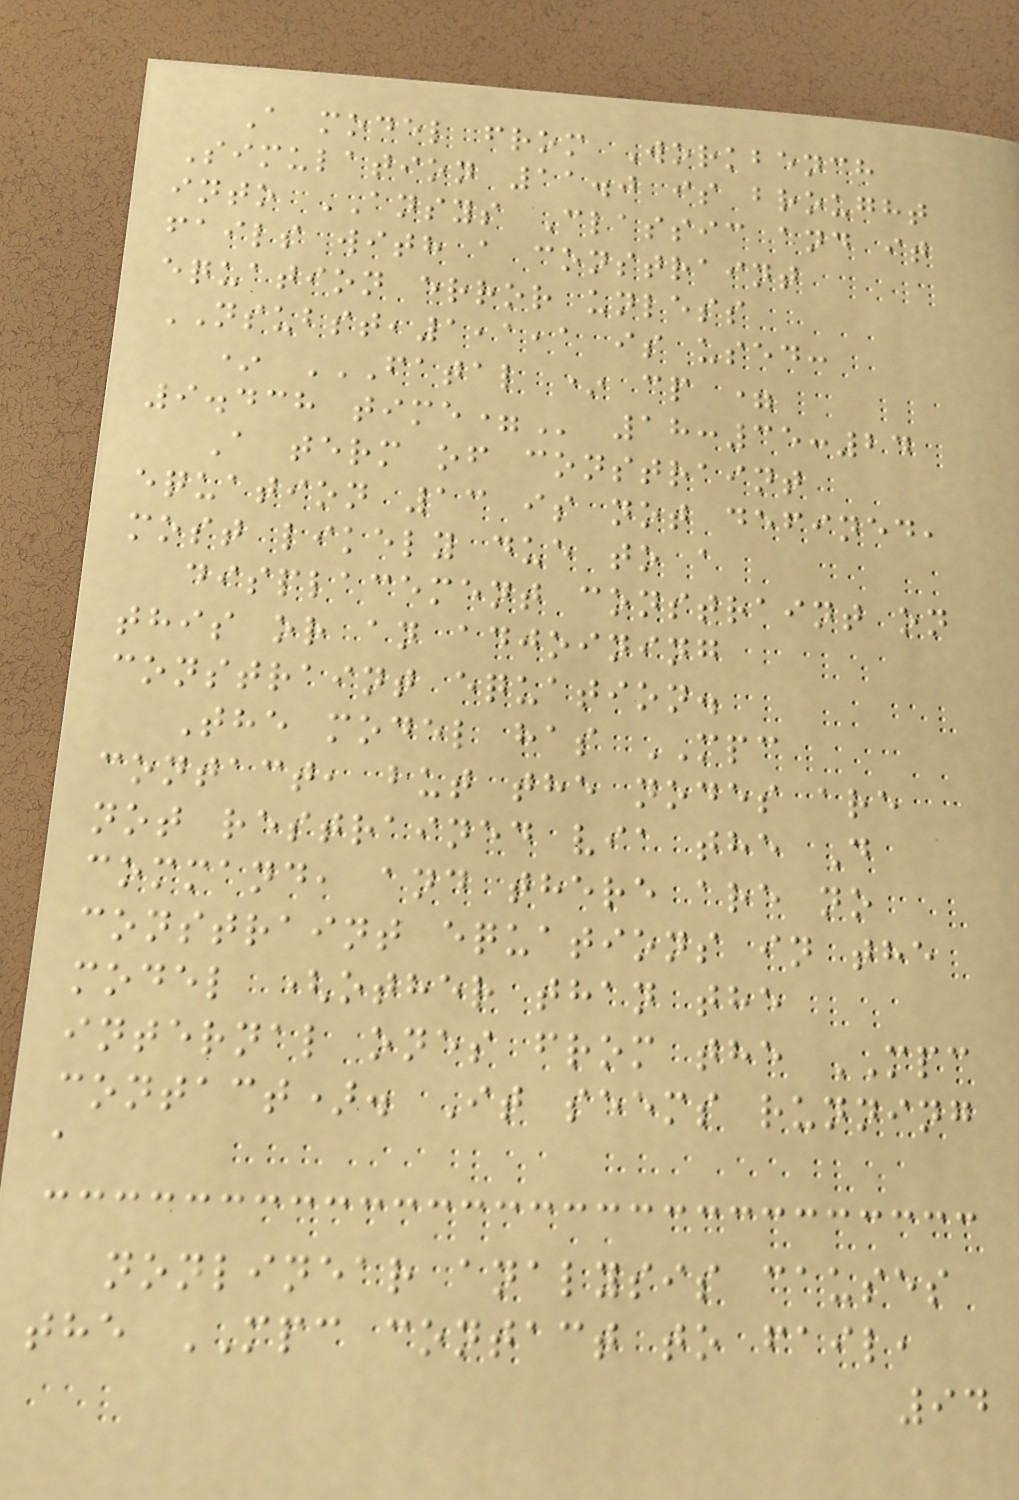A model from Workbench
Simulation 11.0 is brought
into ANSYS Classic and it
fails with a constraint
equation error unless
NSUBST,1,1,1 is used:
* FATAL * CP =
9.438 TIME= 18:35:24
A term of constraint
equation 13 is not defined,
most likely due to a
displacement constraint on
this or an adjoining
constraint equation.
The model has MPC
contact, but the nodes are
not restrained via the D
command, and there are no
constraint equations in the
model (other than the
internal ones from the MPC
contact). It seems running
a
nonlinear analysis causes
the MPC contact to fail,
94
